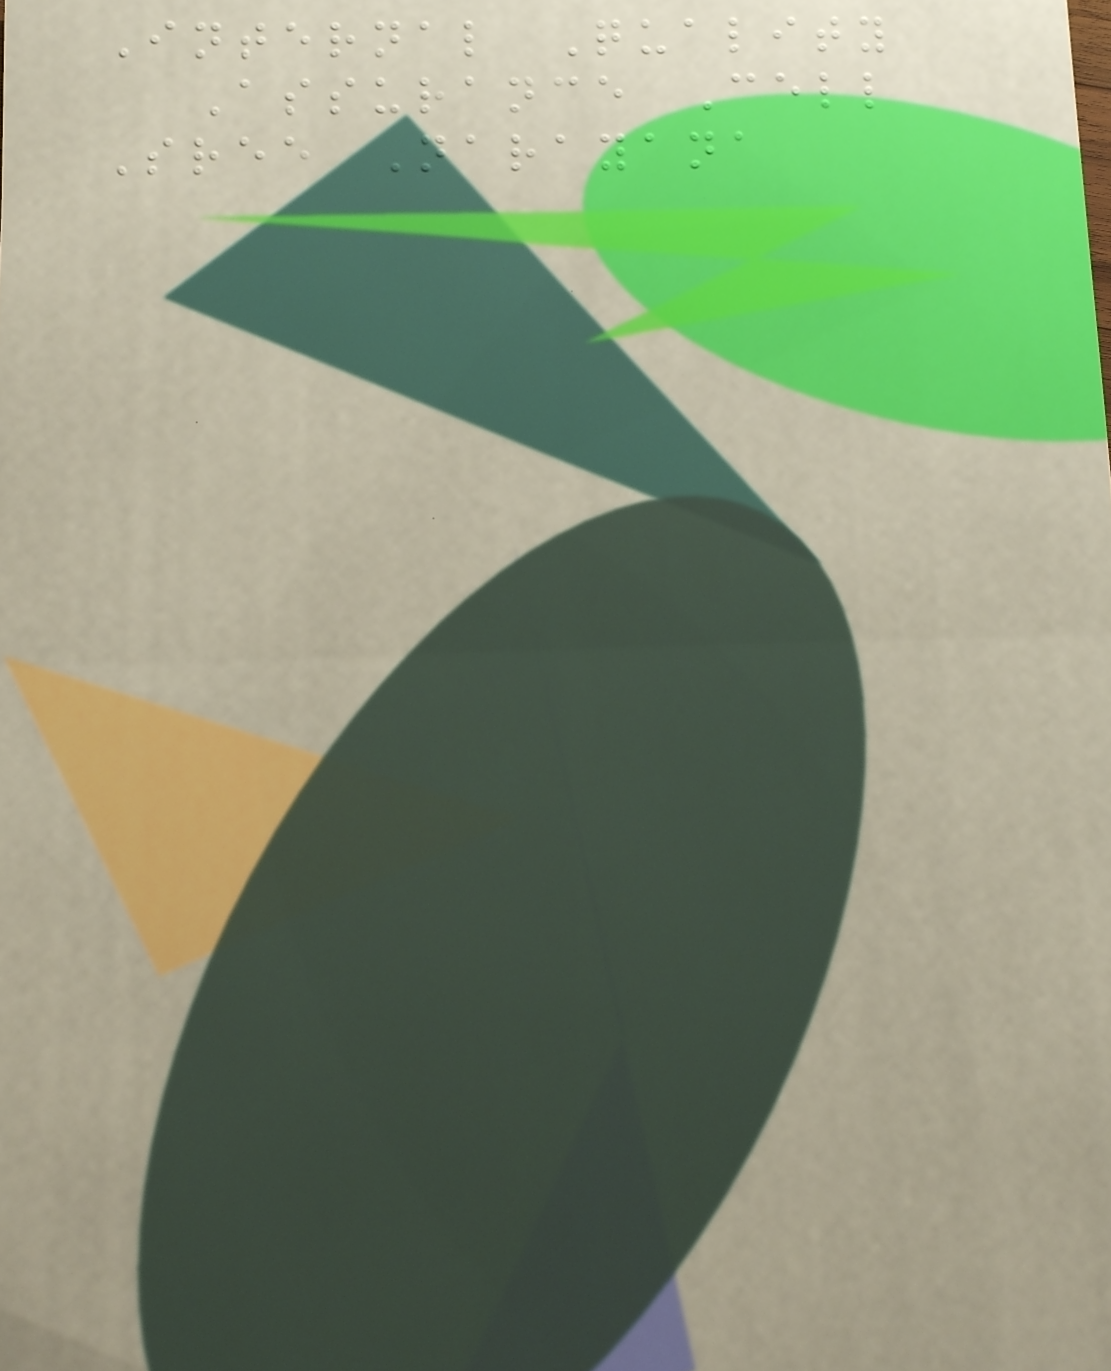Internal Quality
Assurance Cell
Sree Narayana
